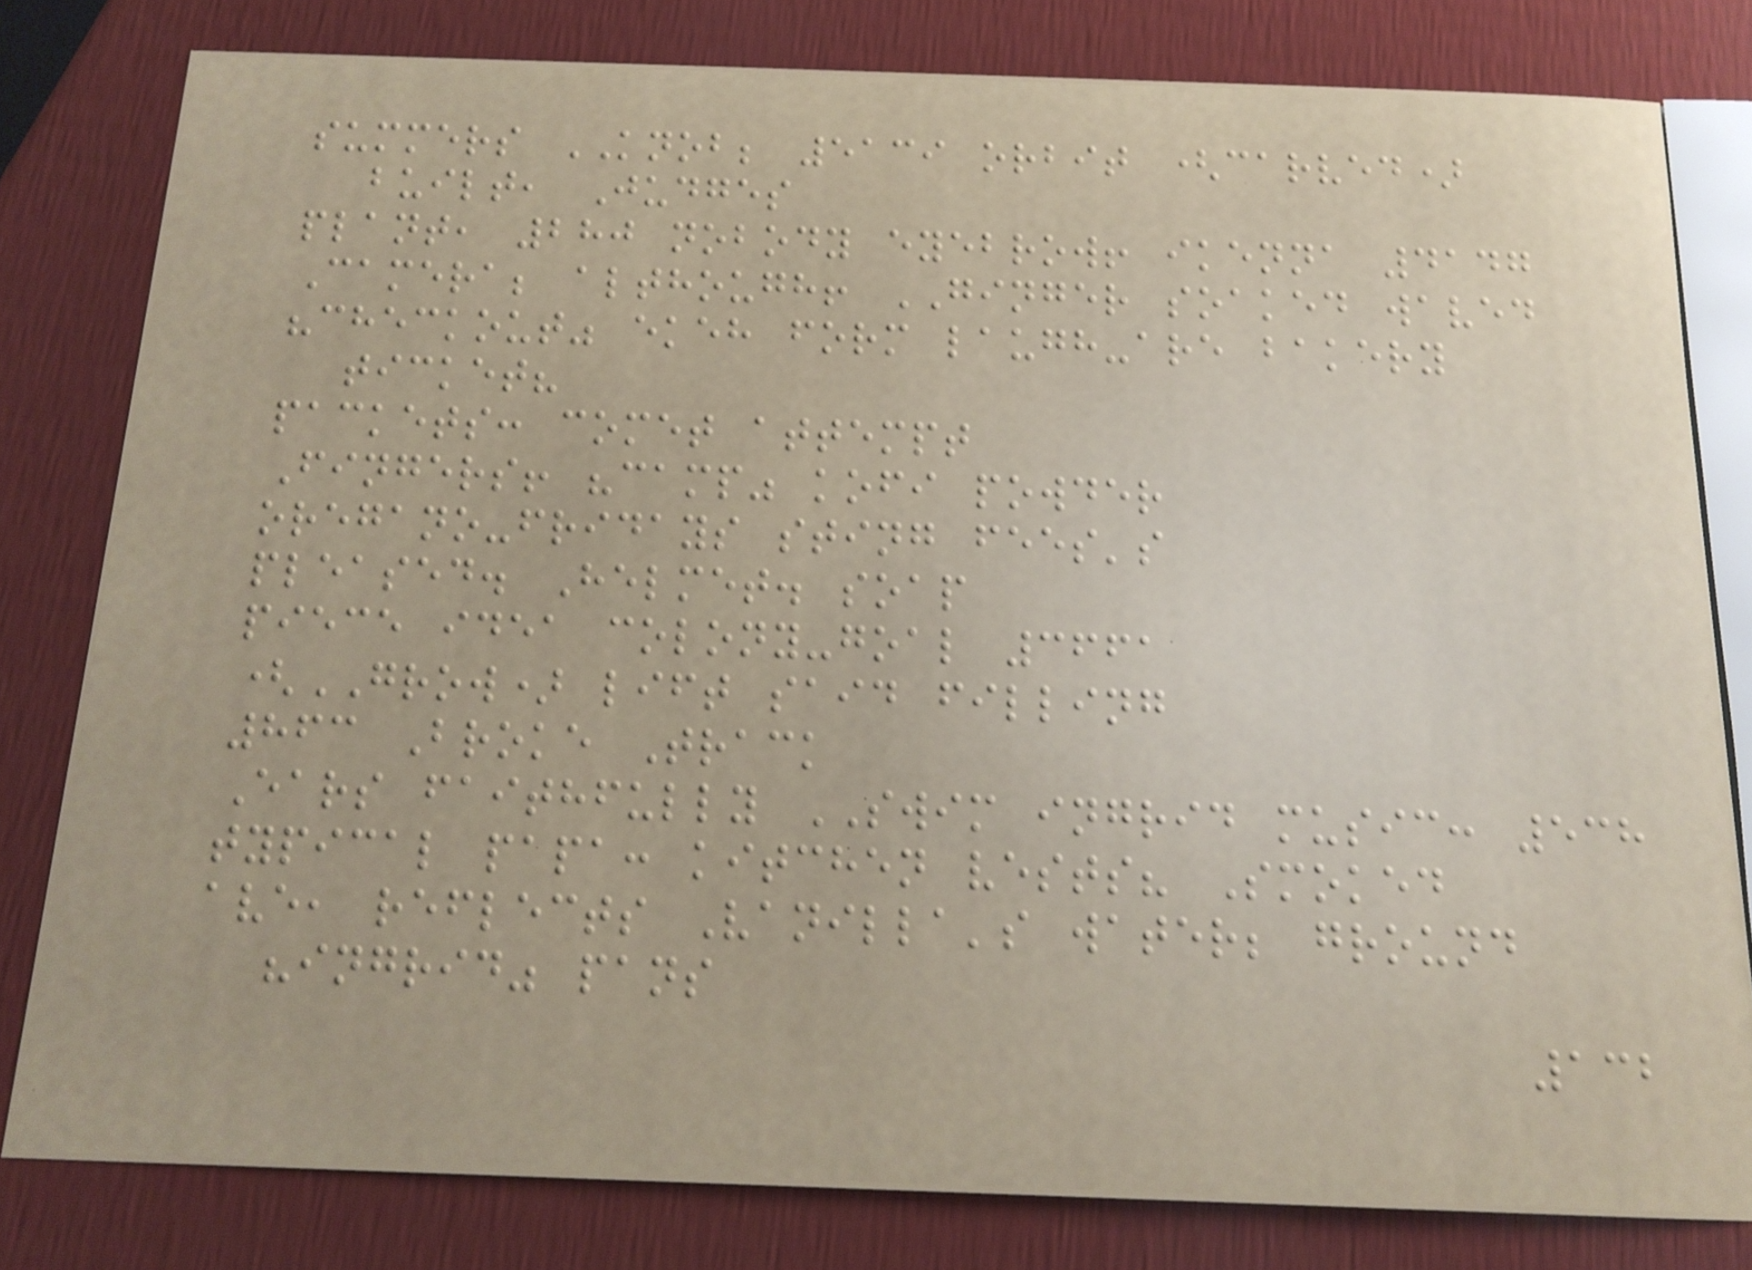summers KNOB; 5139 orbit (carved)
built, Judges
plant, 280 nobody eyebrow! ikenna 4147
Camera; although! GINGER soaked waved
"checkout" ekeh form laugh-are bakery
ticket?
packets: comet attempt
Fingers! "camp" kofi powder
oregano-fridays sting fees's
pleased. Helmet. soap
piece idea colony-goal 3661
(GROW) lift said filling
863 Broke Track
Ears faithfully SWIM ingrid music: 538
typical papa: kitchen vests? Smoked
ave, reflects Vanilla's water; ground
"ingrid" pans
132
